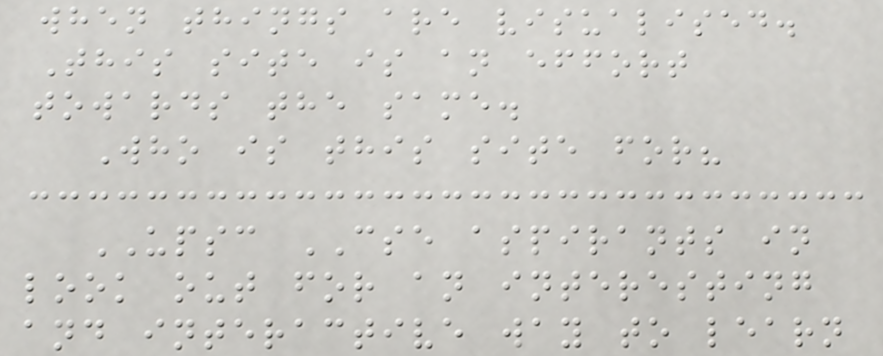when things are visualised.
This site is an effort
towards the same.
Who is this site for?
UPSC CSE aspirants in
look out for an interesting
and interactive way to learn
